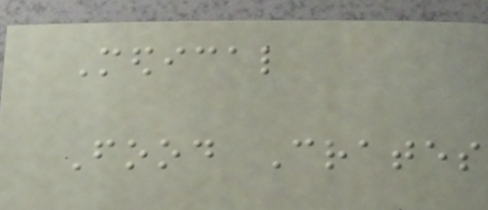Medical
Food Crates
